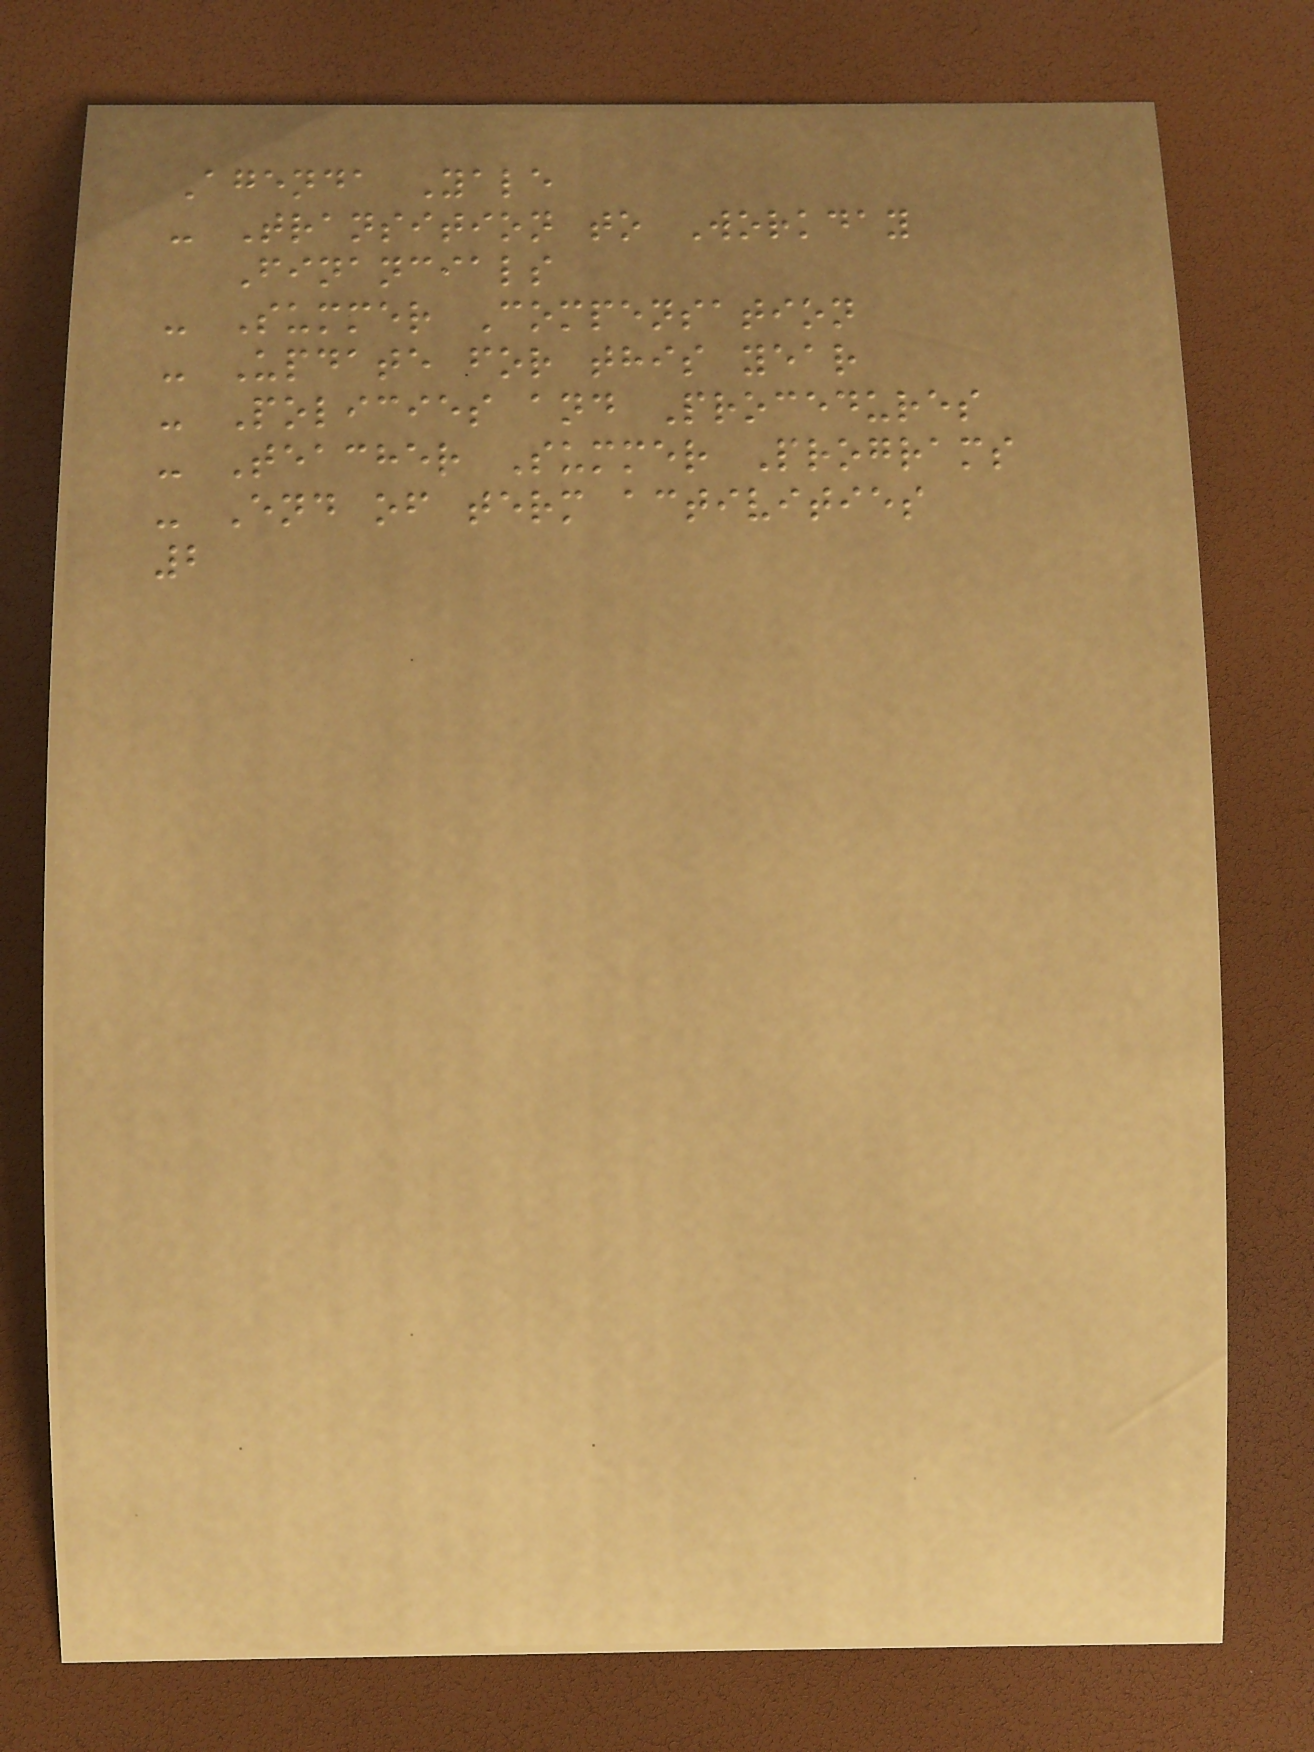Agenda Yale
- Transition to Workday
Financials
- Summer Compensation
- Update for this year
- Policies and Procedures
- Teacher Summer Programs
- End of term activities
2
